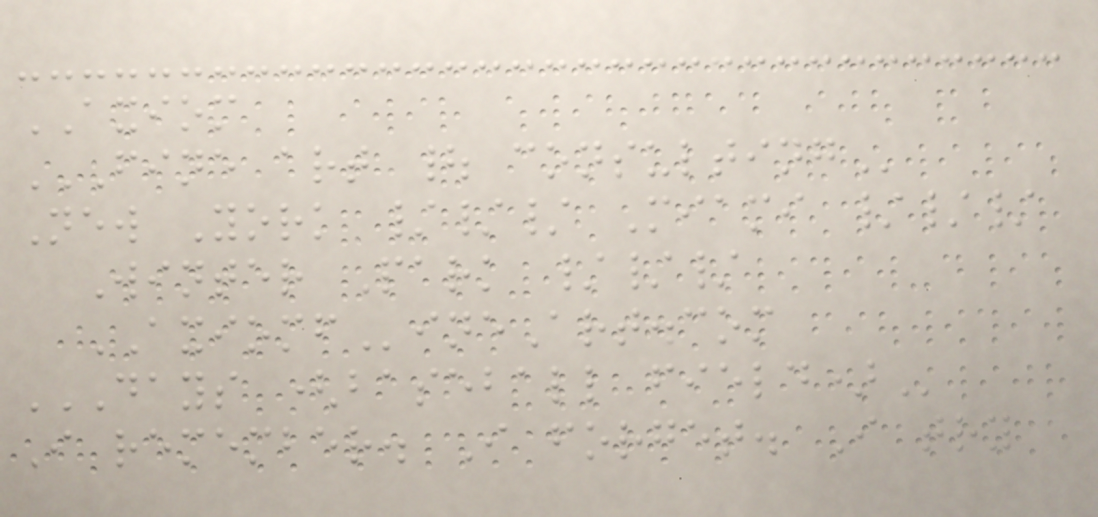AXIOM
FINE ART | CONSULTING
New York /// Miami ///
Winter Park ///
AXIOMFineArt.com
DAYS (BASEBALL FIELD)
I remember. I forget. I try
